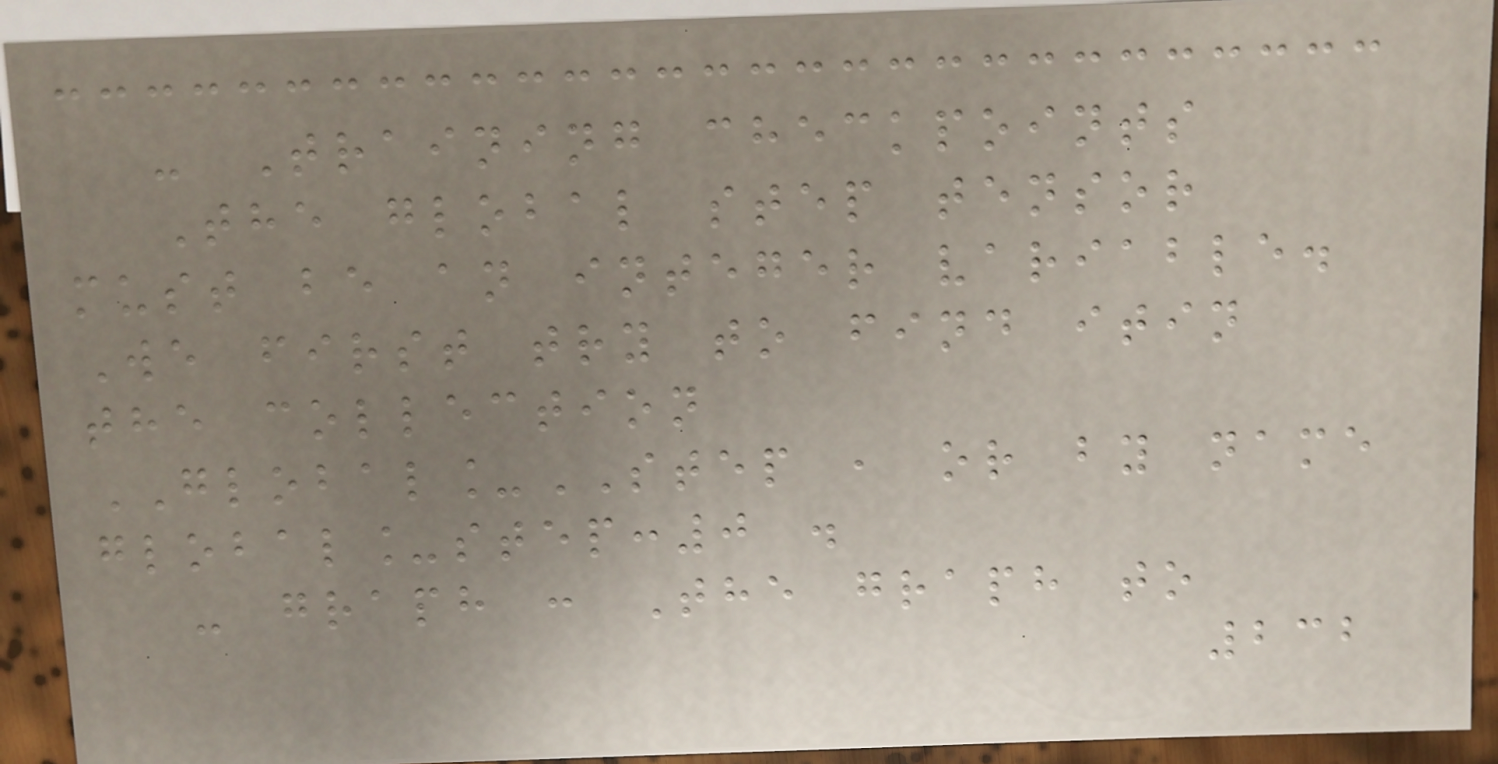- Training checkpoints
The global step tensor
must be an integer variable.
We first try to find itin
the collection
GLOBAL_STEP , or by name
global_step:0 .
- graph : The graph to
232
